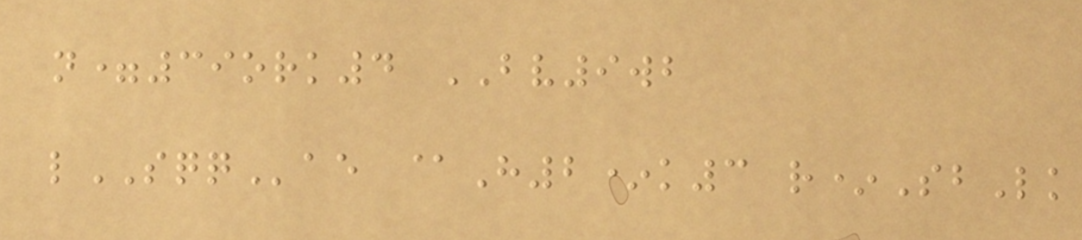n=39ork4 BV9wb
lSQQae @H2*k3 r*SbLk
